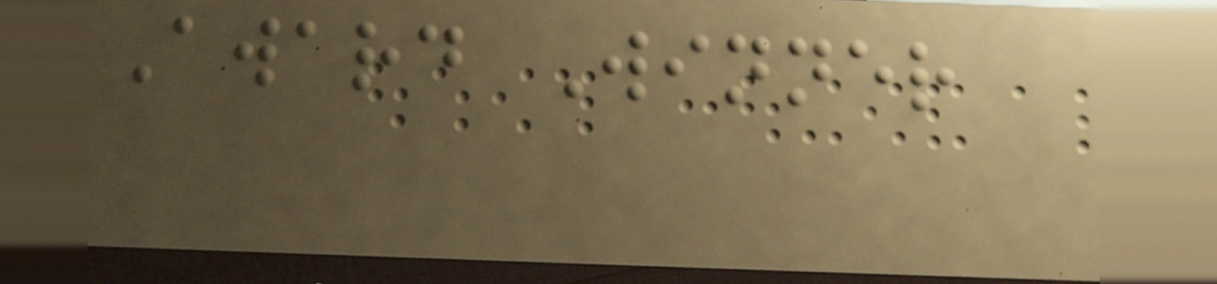Award Winner
